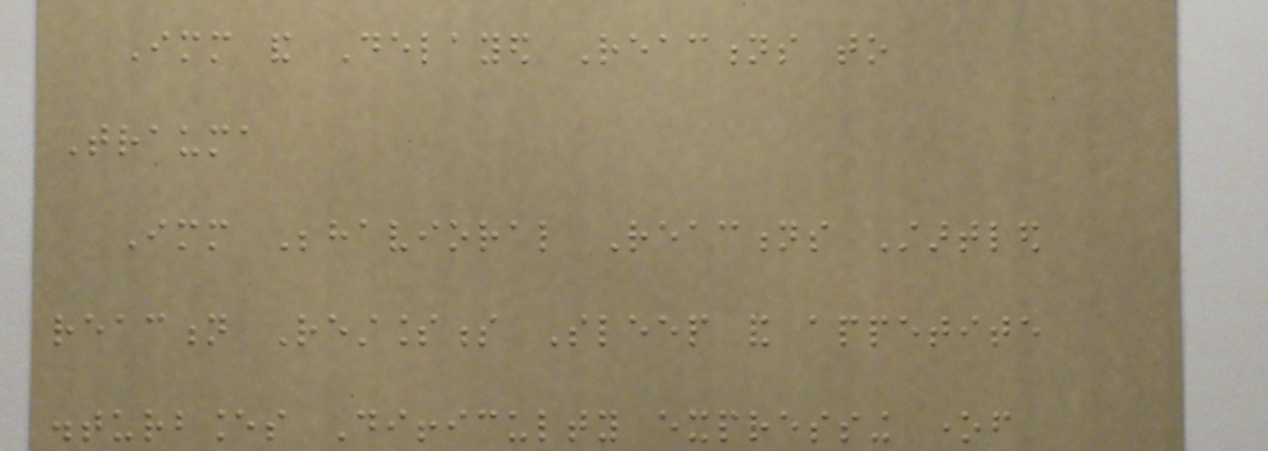Immediate and Delayed Reactions to
Trauma
Immediate Behavioral Reactions Startled
reaction Restlessness Sleep and appetite
disturbances Difficulty expressing oneself
